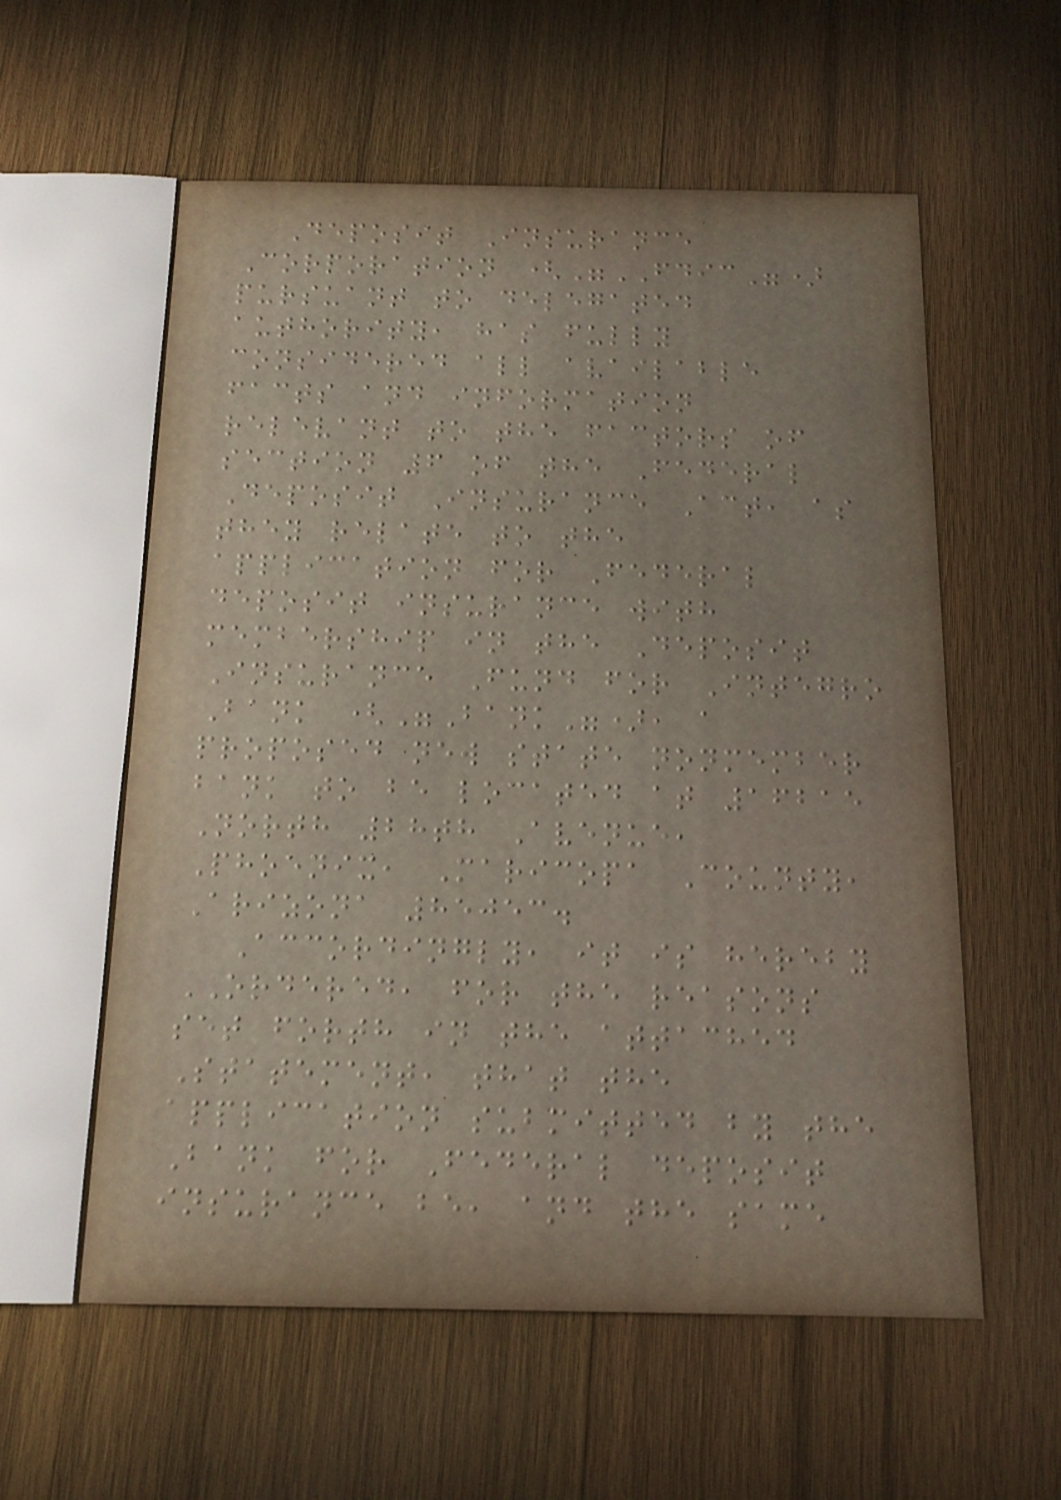Deposit Insurance
Corporation ("FDIC")
pursuant to delegated
authority, has fully
considered all available
facts and information
relevant to the factors of
section 6 of the Federal
Deposit Insurance Act, as
they relate to the
application for Federal
deposit insurance with
membership in the Deposit
Insurance Fund for Integro
Bank ("Bank"), a
proposed new state nonmember
bank to be located at 16215
North 28th Avenue,
Phoenix, Maricopa County,
Arizona 85053.
Accordingly, it is hereby
ORDERED, for the reasons
set forth in the attached
Statement, that the
application submitted by the
Bank for Federal deposit
insurance be, and the same
